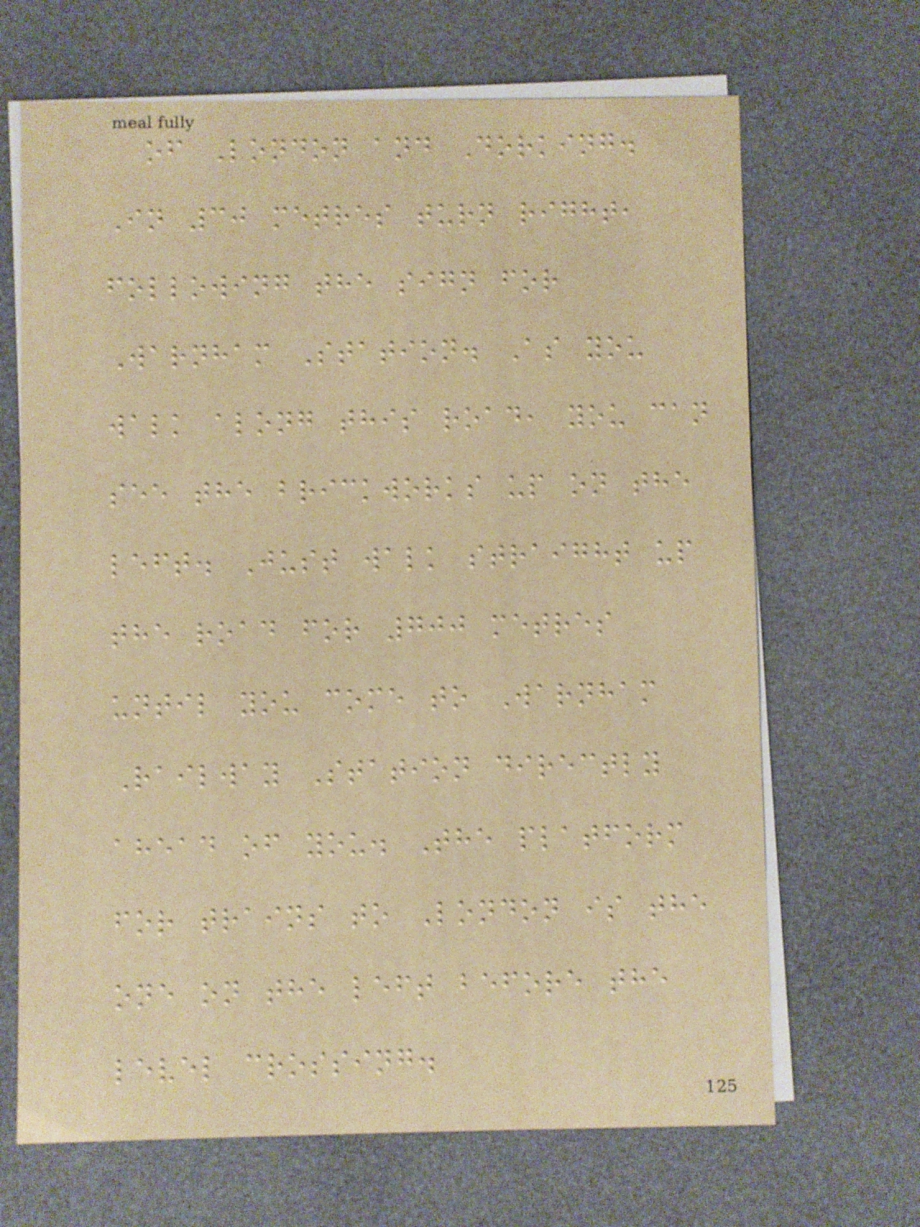of London and Dorking.
In 30 metres turn right,
following the sign for
Warnham Station. As you
walk along this road, you can
see the brickworks up on the
left. Just walk straight up
the road for 700 metres
until you come to Warnham
Railway Station directly
ahead of you. The platform
for trains to London is the
one on the left before the
level crossing.
